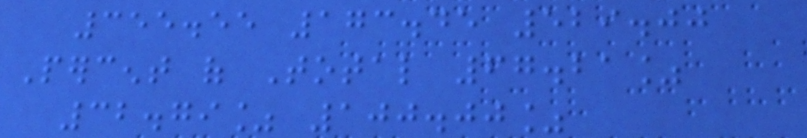355.55 173.45 529.00
Percent of Total 67.21%
32.79% 100.00%
